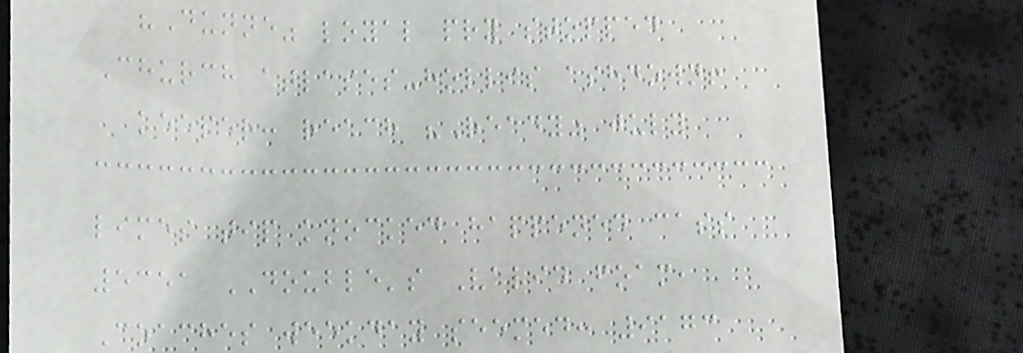"Dunne" loyal pry stopped
Church atlases-hollis ashdown!
keeper: reach "Ready" july
limes tip knocked happened cass
5351 DOUBLE's Valid foam,
Coaches weekday seemed: 9173
